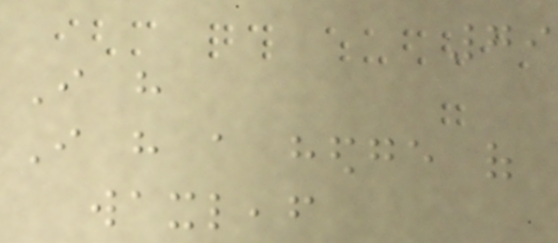79
I have
I have a hedge of
waxleaf
